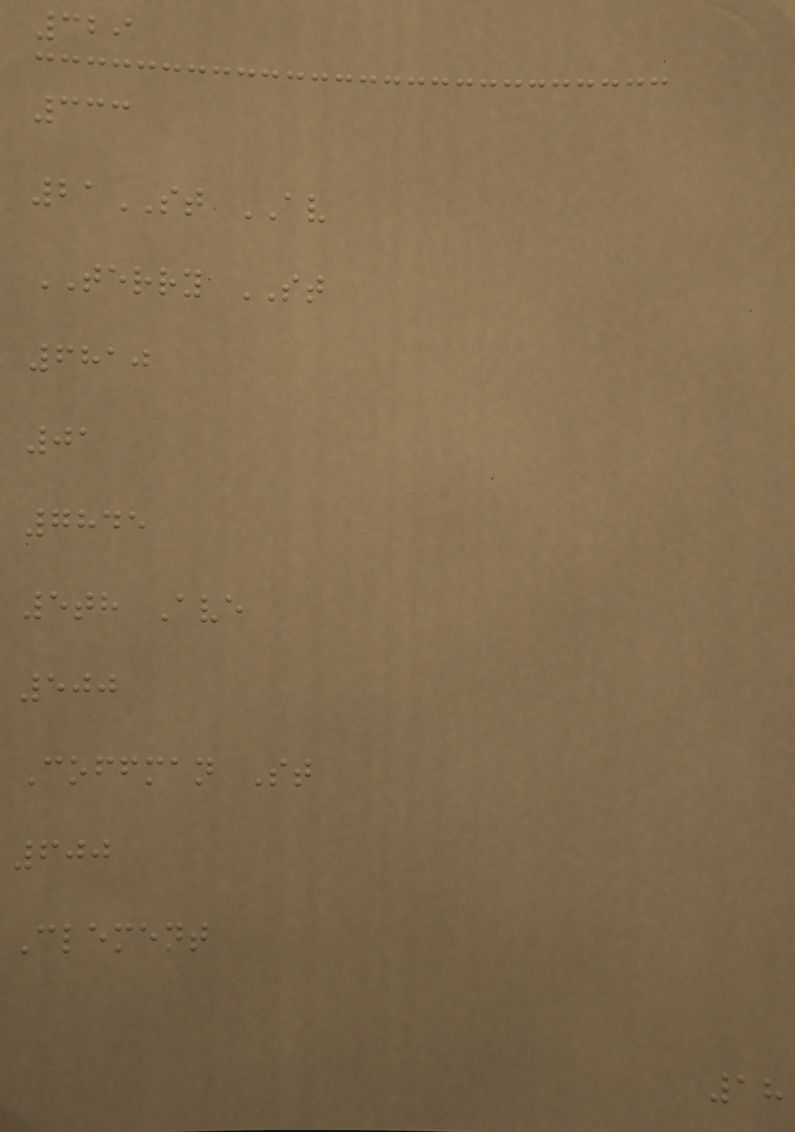329
333
21ST AV
TERRY ST
6810
01
7845
5th Ave
500
Coffman St
600
Clement
18
